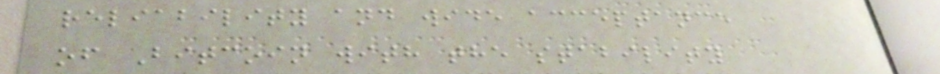reliability and wide acceptance
of Bitcoin with the stability
